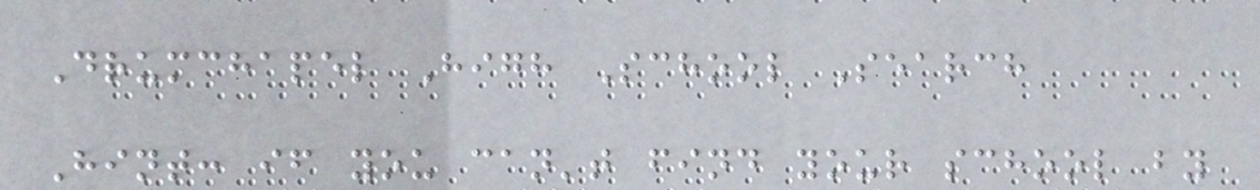Drumchapel High School Search
Hint: if you can't find your school by
